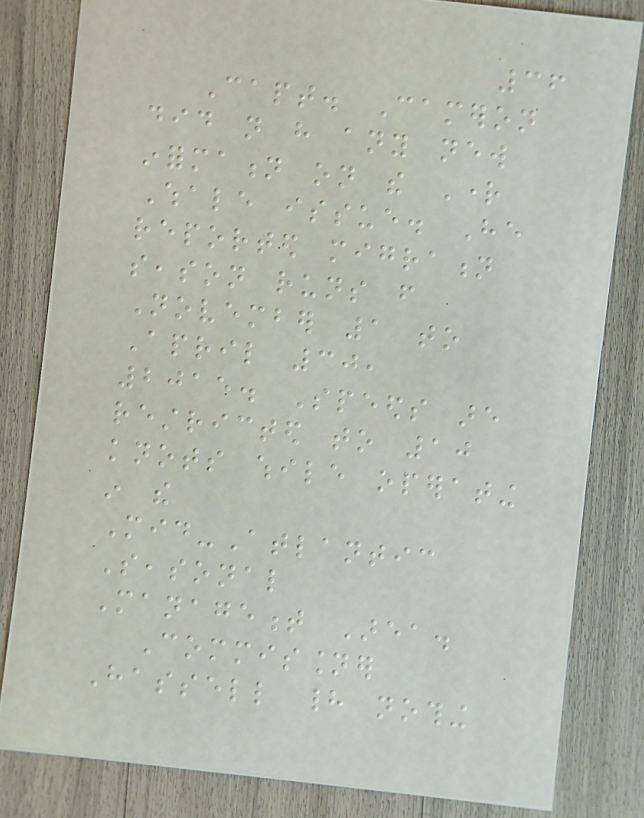36
Capt. Cameron
did not have any new
information on the Right
Whale issue. He
reported migration
season runs from
November 1 to
April 30,
2015. Speeds are
restricted to 10
knots while operating
in the
Mid-Atlantic
Seasonal
Management Area.
Commissioner
Hassell had nothing
